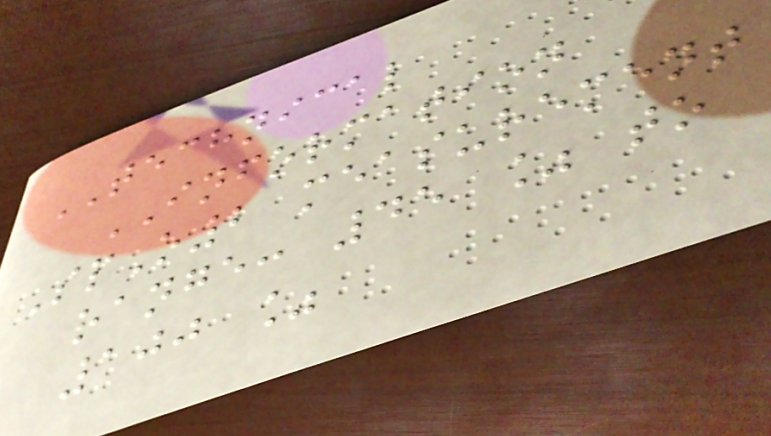TECHNICAL
INFORMATION
SpO2 measurement
range: 45 % to
100 %
